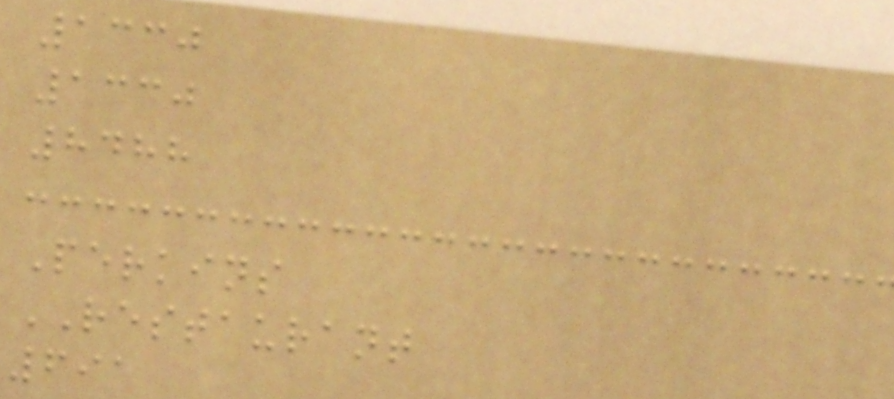1330
1330
8488
Perkins
RESTAURANT
691
